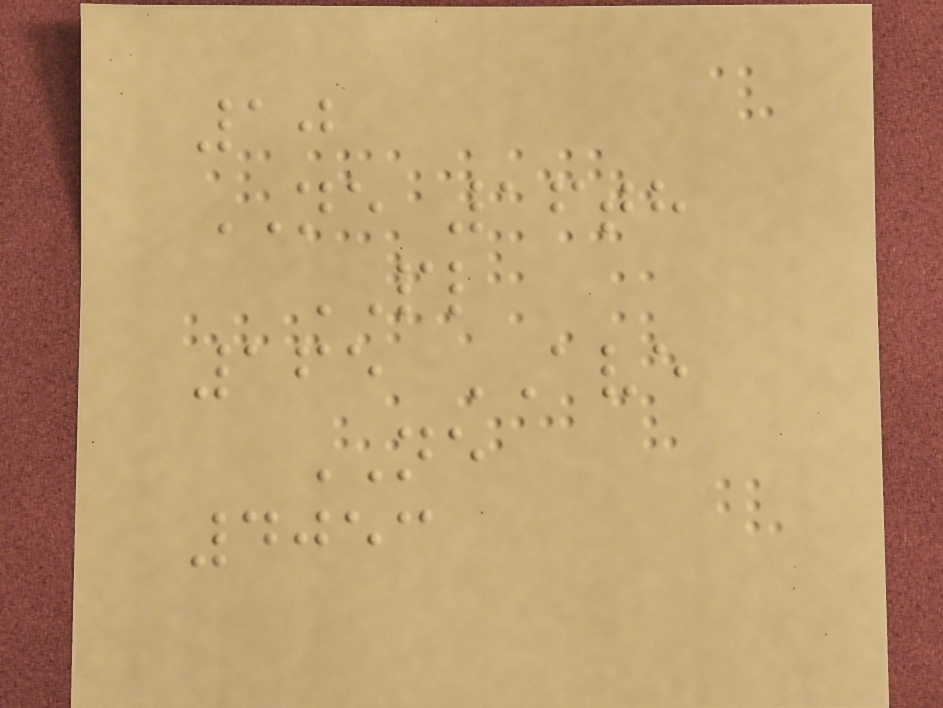10
NE 16th
PL
165 AVE
NE
4053
